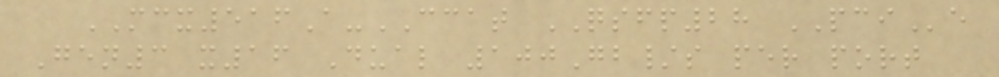MCX516A-CCAT QSFP28 PCIe
Gen3 x16 Dual 100Gb/s per port
